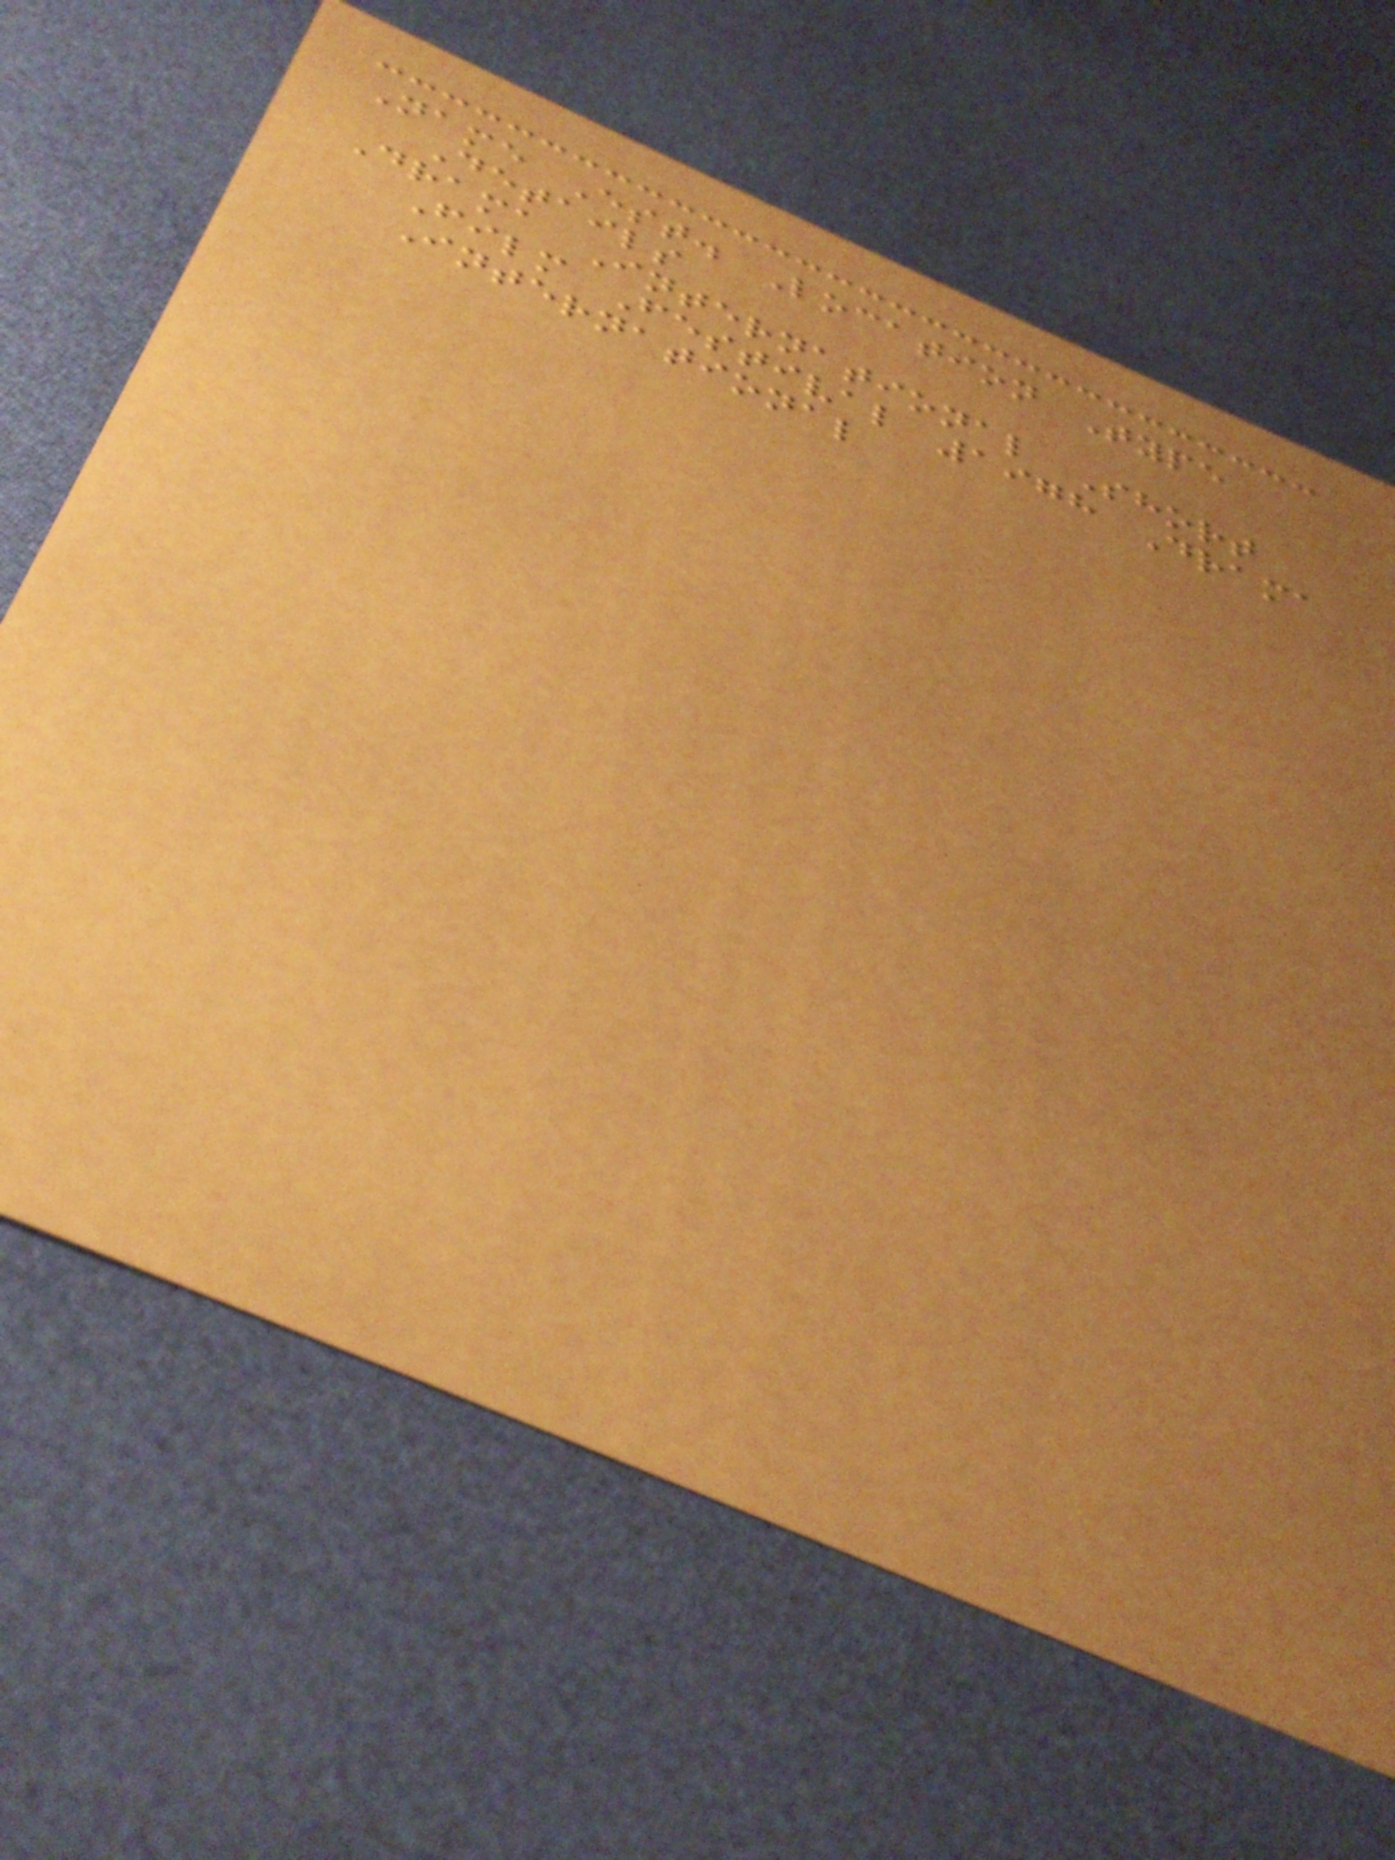Name Est. Location Type
Details
Drama International Short
Film Festival 1978 Drama
International
